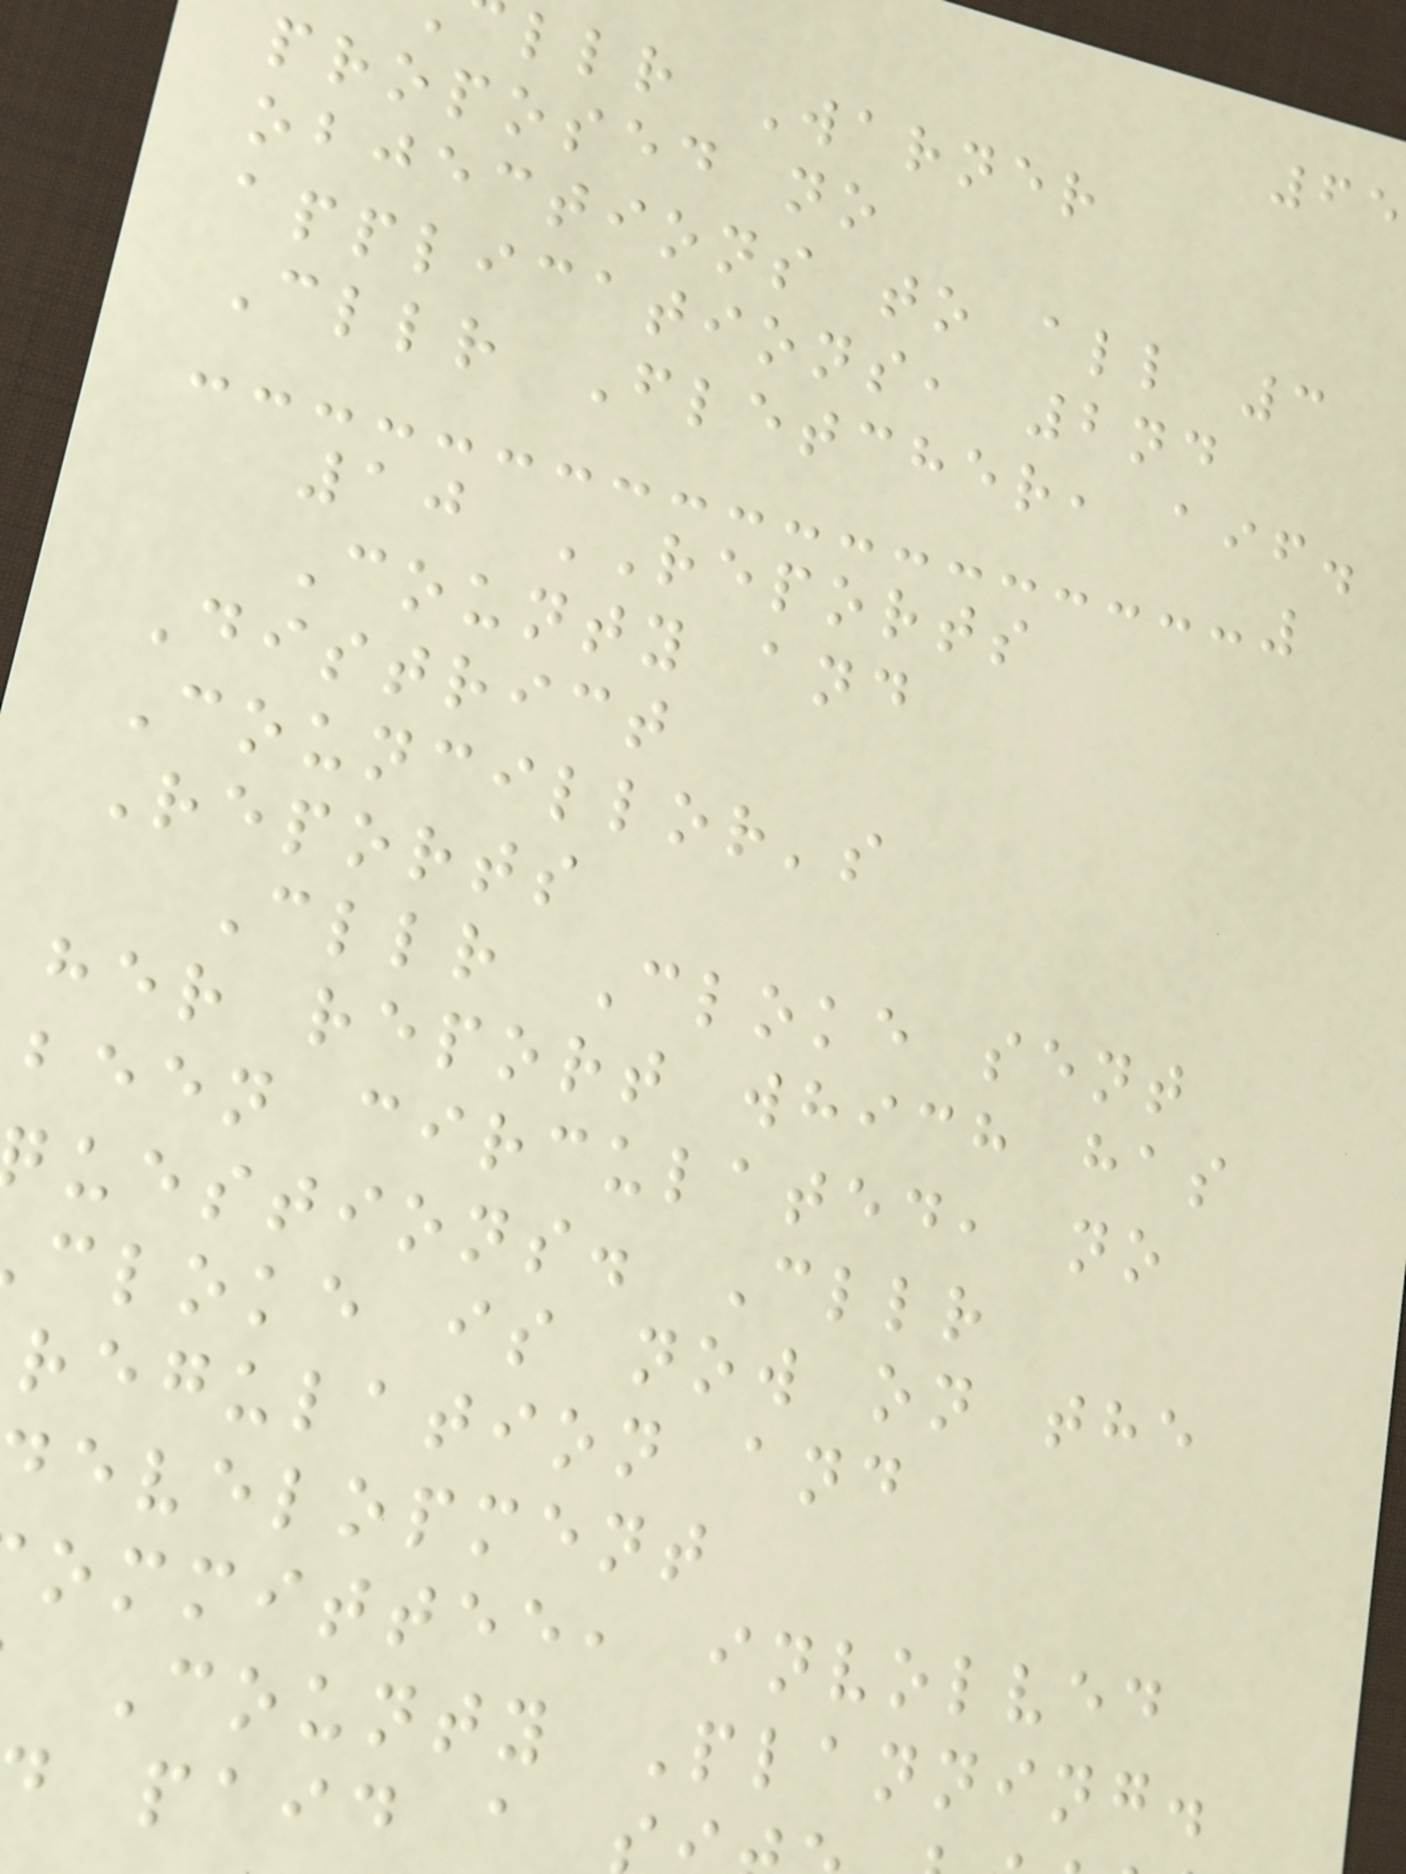65
llr Warner
proposed no
objections to all 3
applications, 2nd
Cllr Fletcher, aif.
10 REPORTS
County and
District
Councillor's
Reports
Cllr Cloke sent
her report which has
been circulated, no
uestions. Cllr
cloke is now on the
regulation and
evelopment
ommittee, involved
County Planning.
paid a
